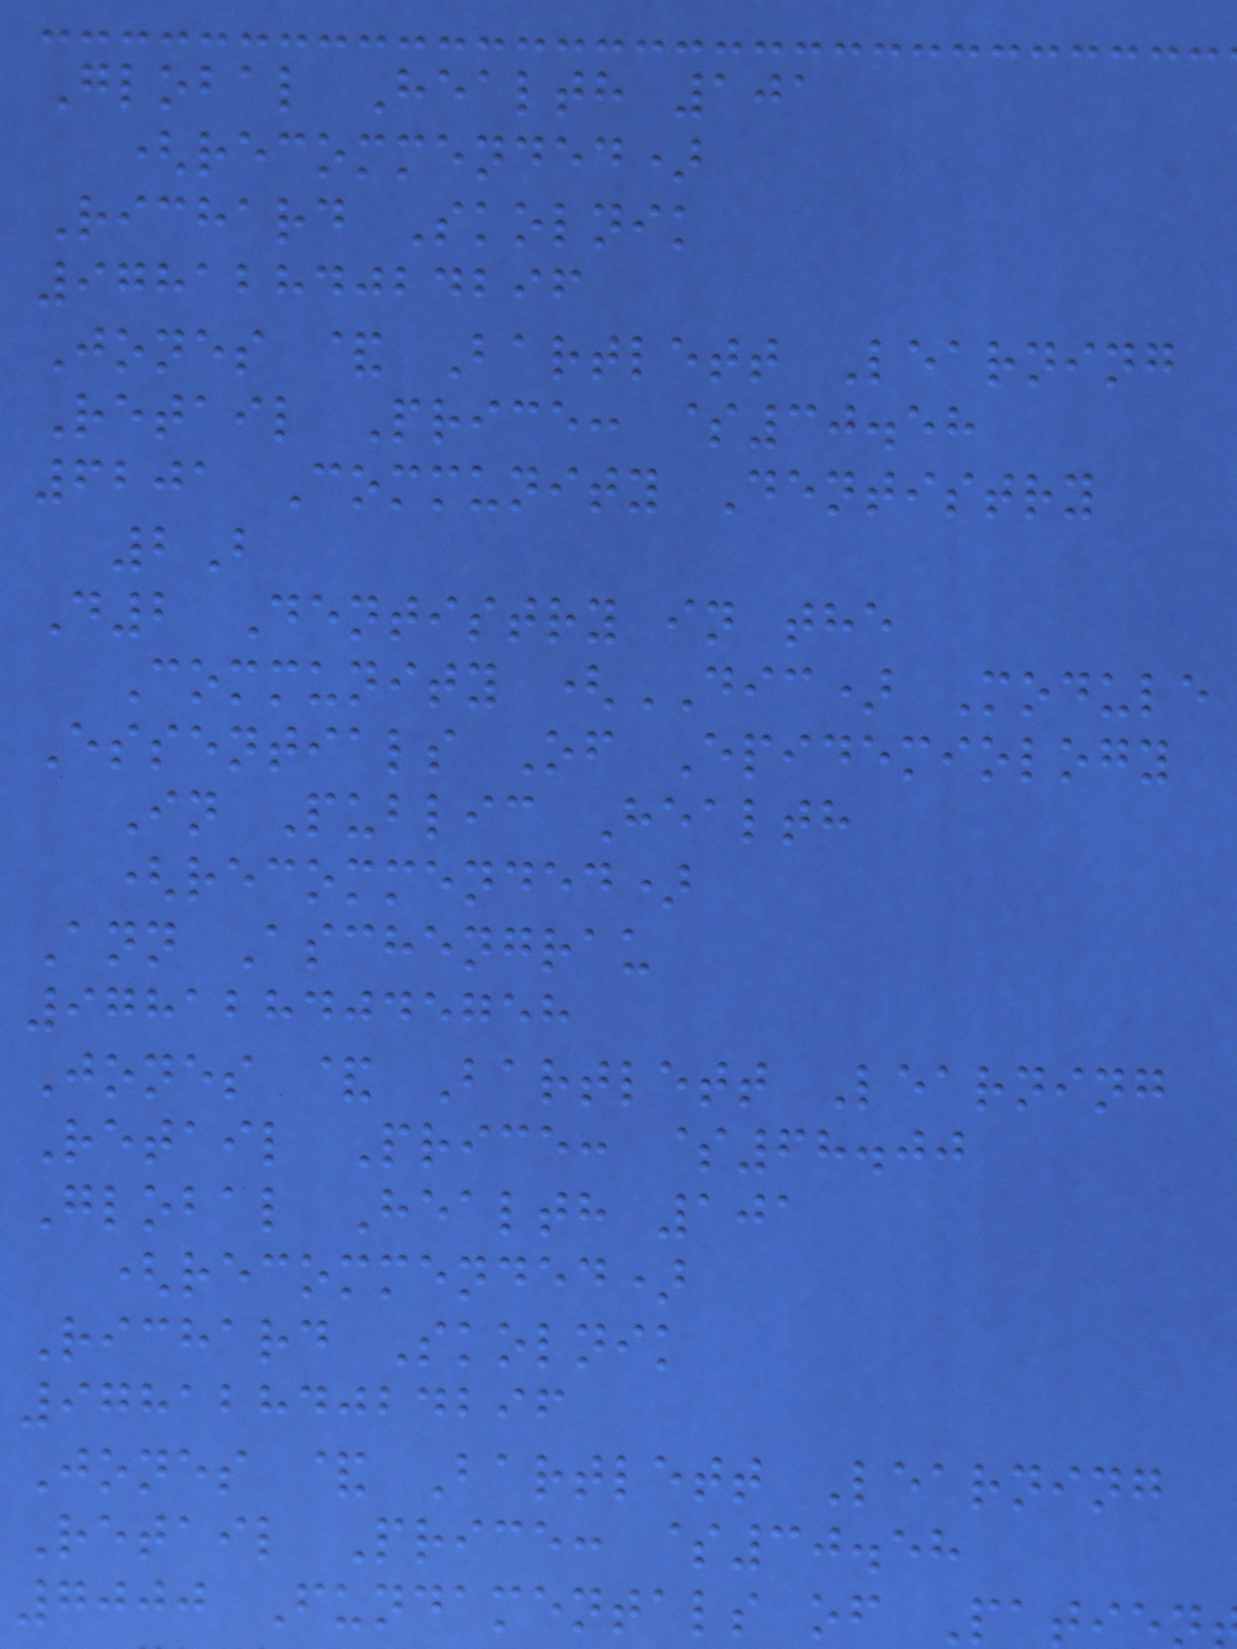Global Health 101
(recommended)
Richard Skolnik
9781284024296
Jones & Bartlett Learning
Retail Price: $30.58
6201 Community Dentistry
2B
D2 Dentistry in the
Community (DIC) Module
Essentials Of Epidemiology
In Public Health
(recommended)
Ann Aschengrau
9781284045758
Jones & Bartlett Learning
Retail Price: $68.00
Global Health 101
(recommended)
Richard Skolnik
9781284024296
Jones & Bartlett Learning
Retail Price: $30.58
7000 Fundamentals of Pat
